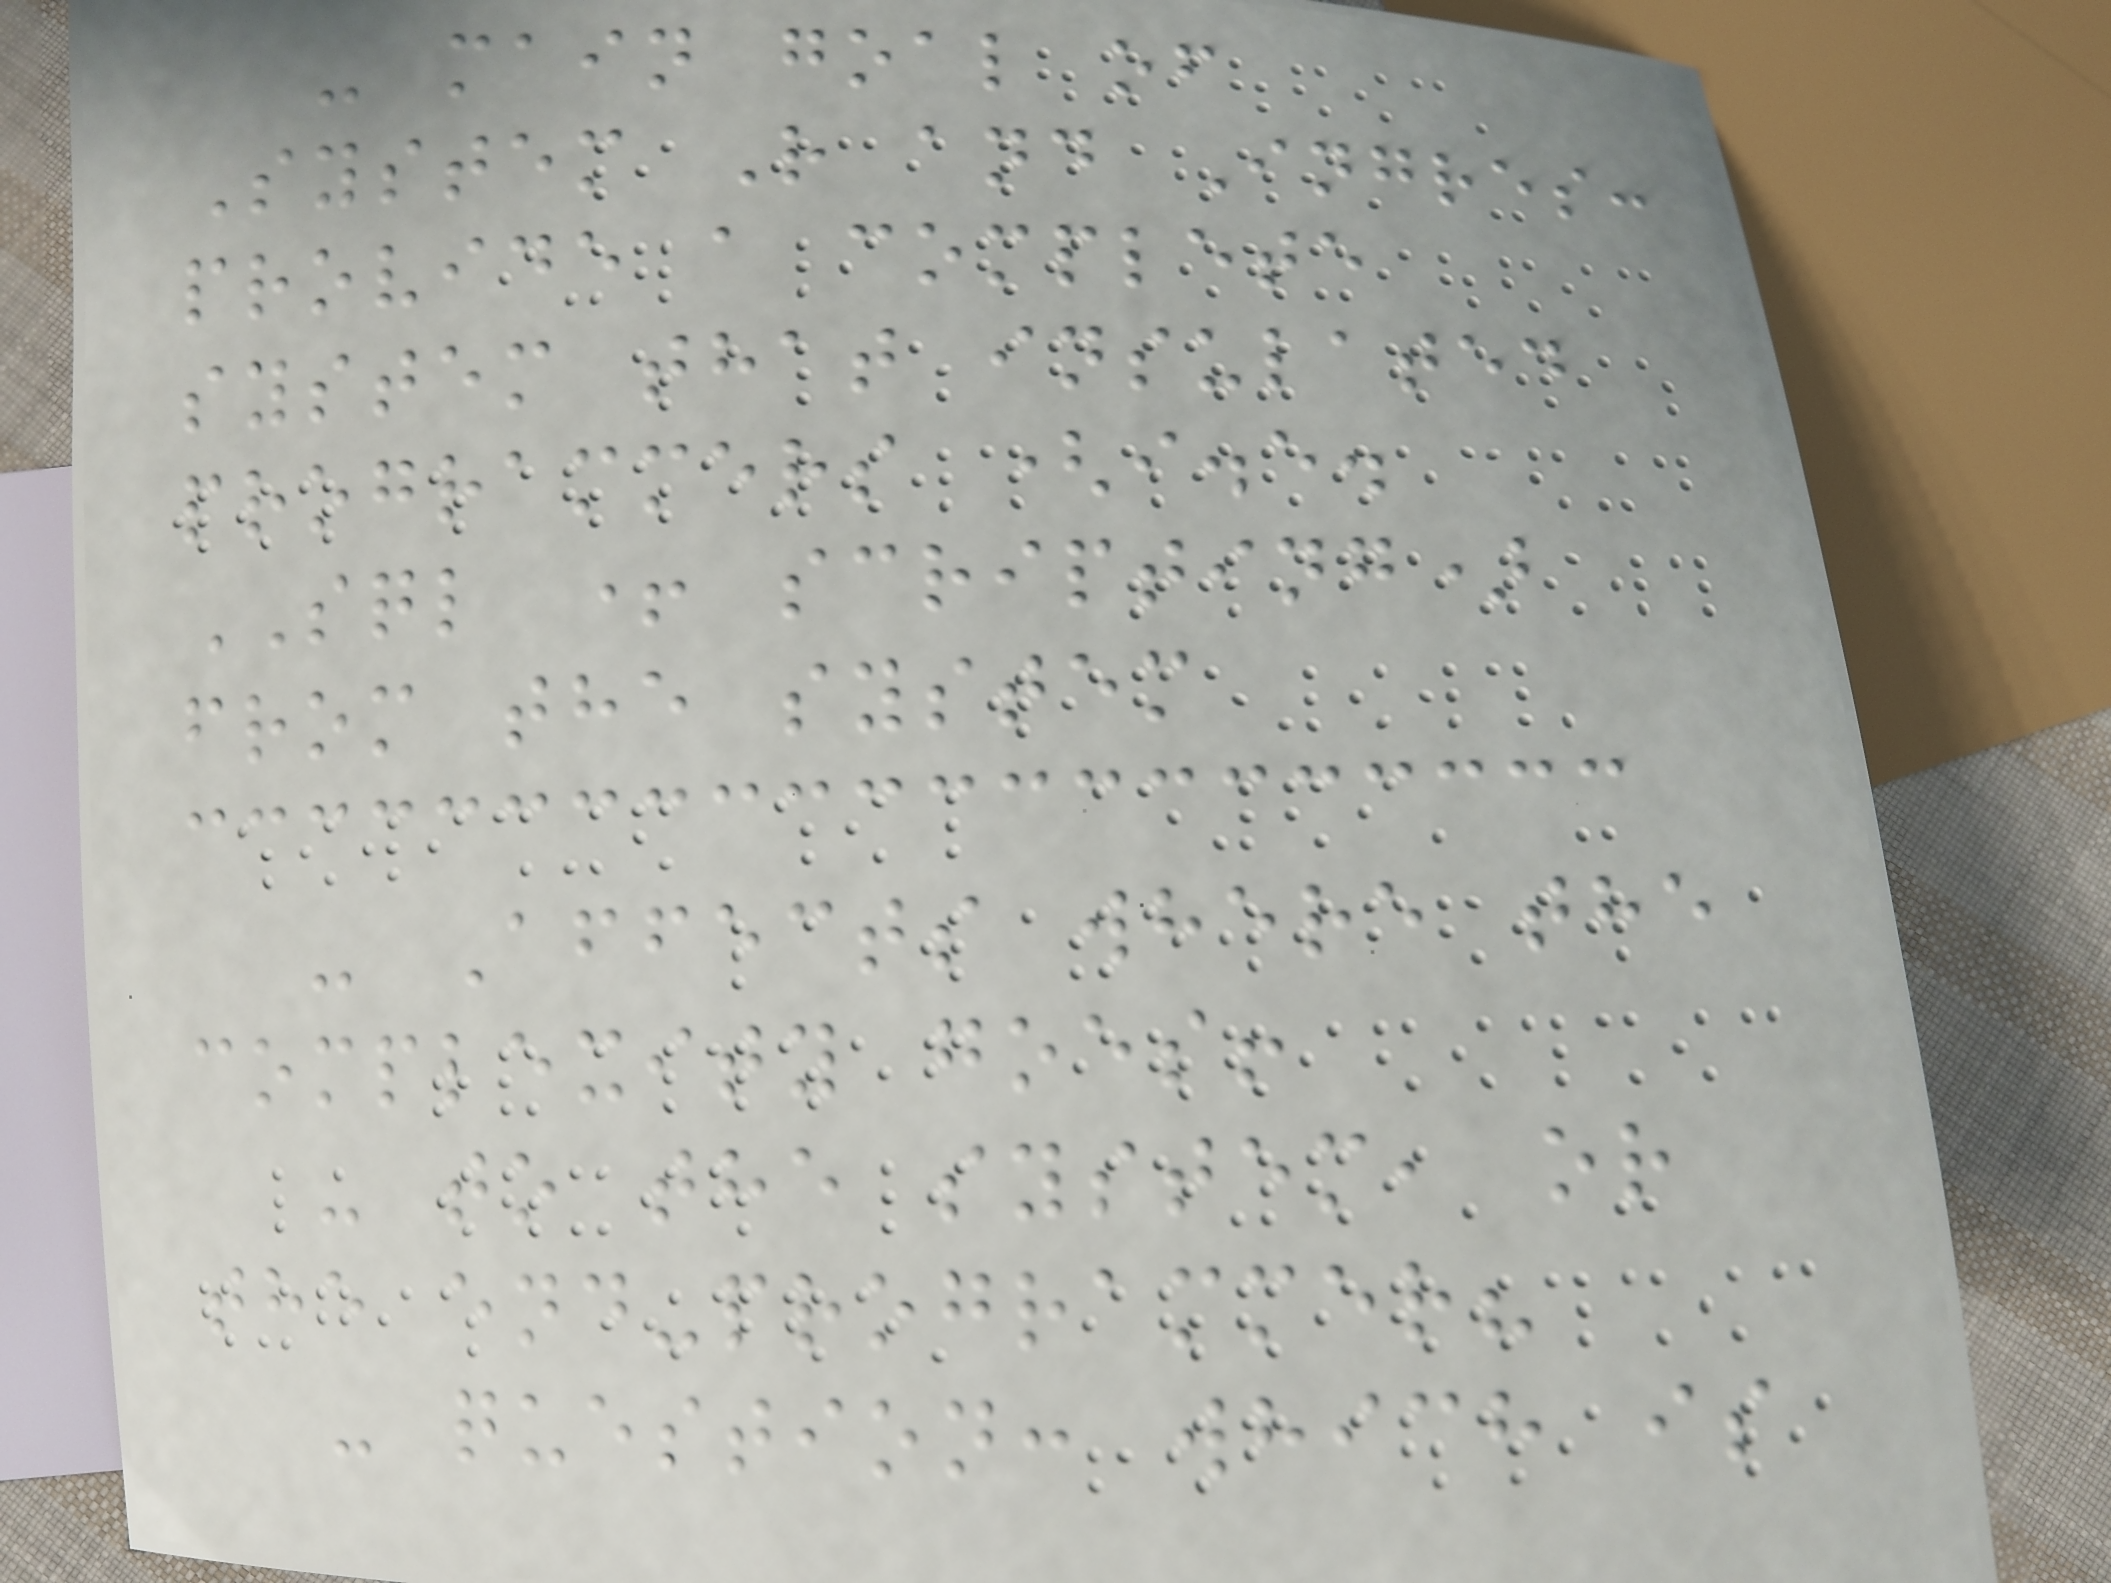- main goal of
System R and Ingres:
provide a complete
system that insulated
programmers (i.e.
SQL + scripting)
from the system
- Affects where the
complexity goes!
- to the system, or
the end-programmer?
- question: which is
